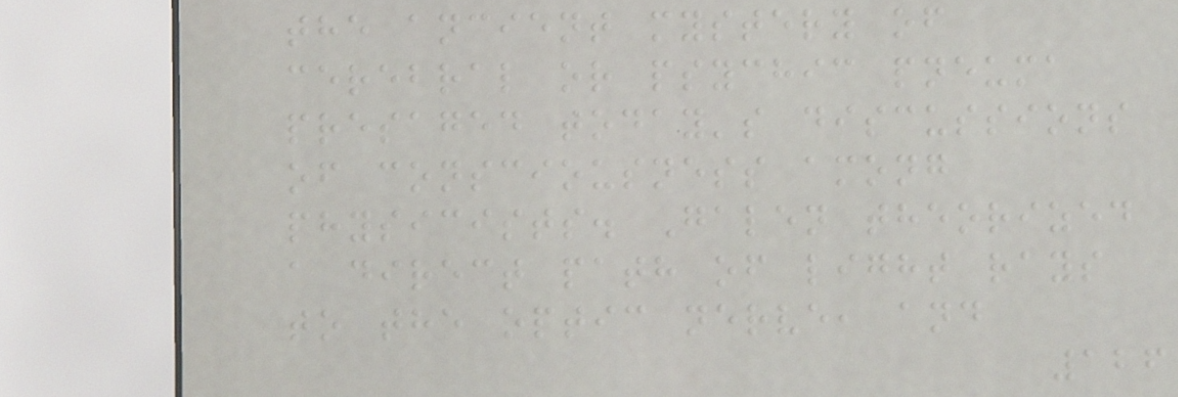the ancient mystery of
cerebral or psychic pneuma
presaged today's discussions
of consciousness among
physicists. Galen theorized
a direct path of light rays
to the optic nerve, and
126
